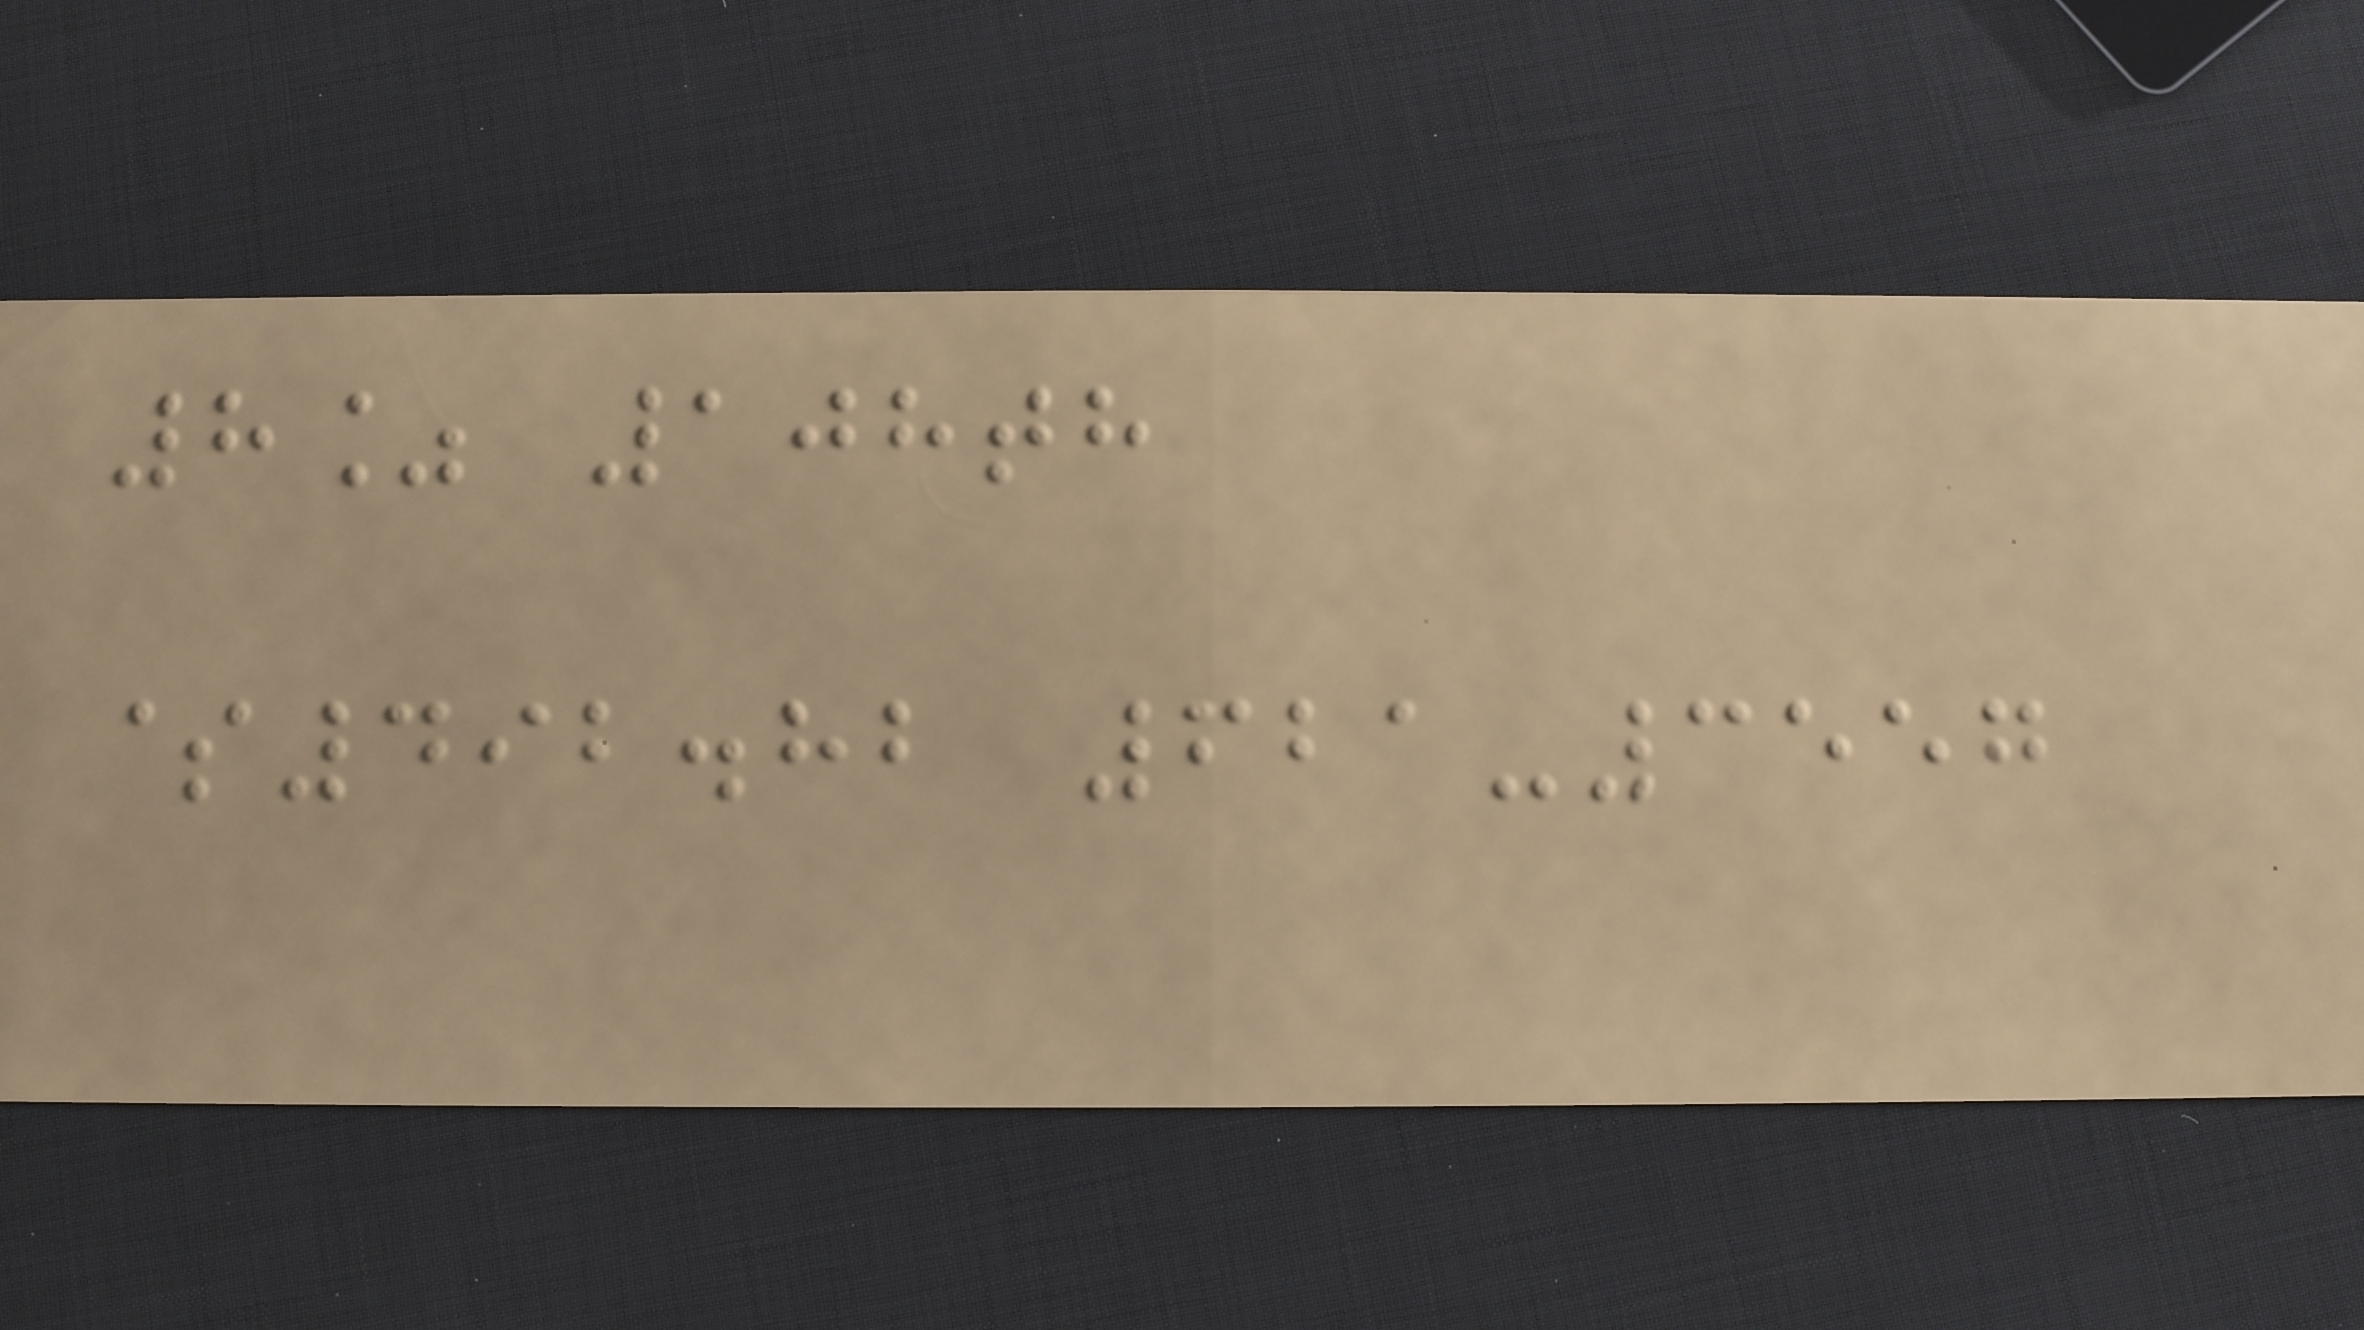8% 108th
$492.82 621-3557
